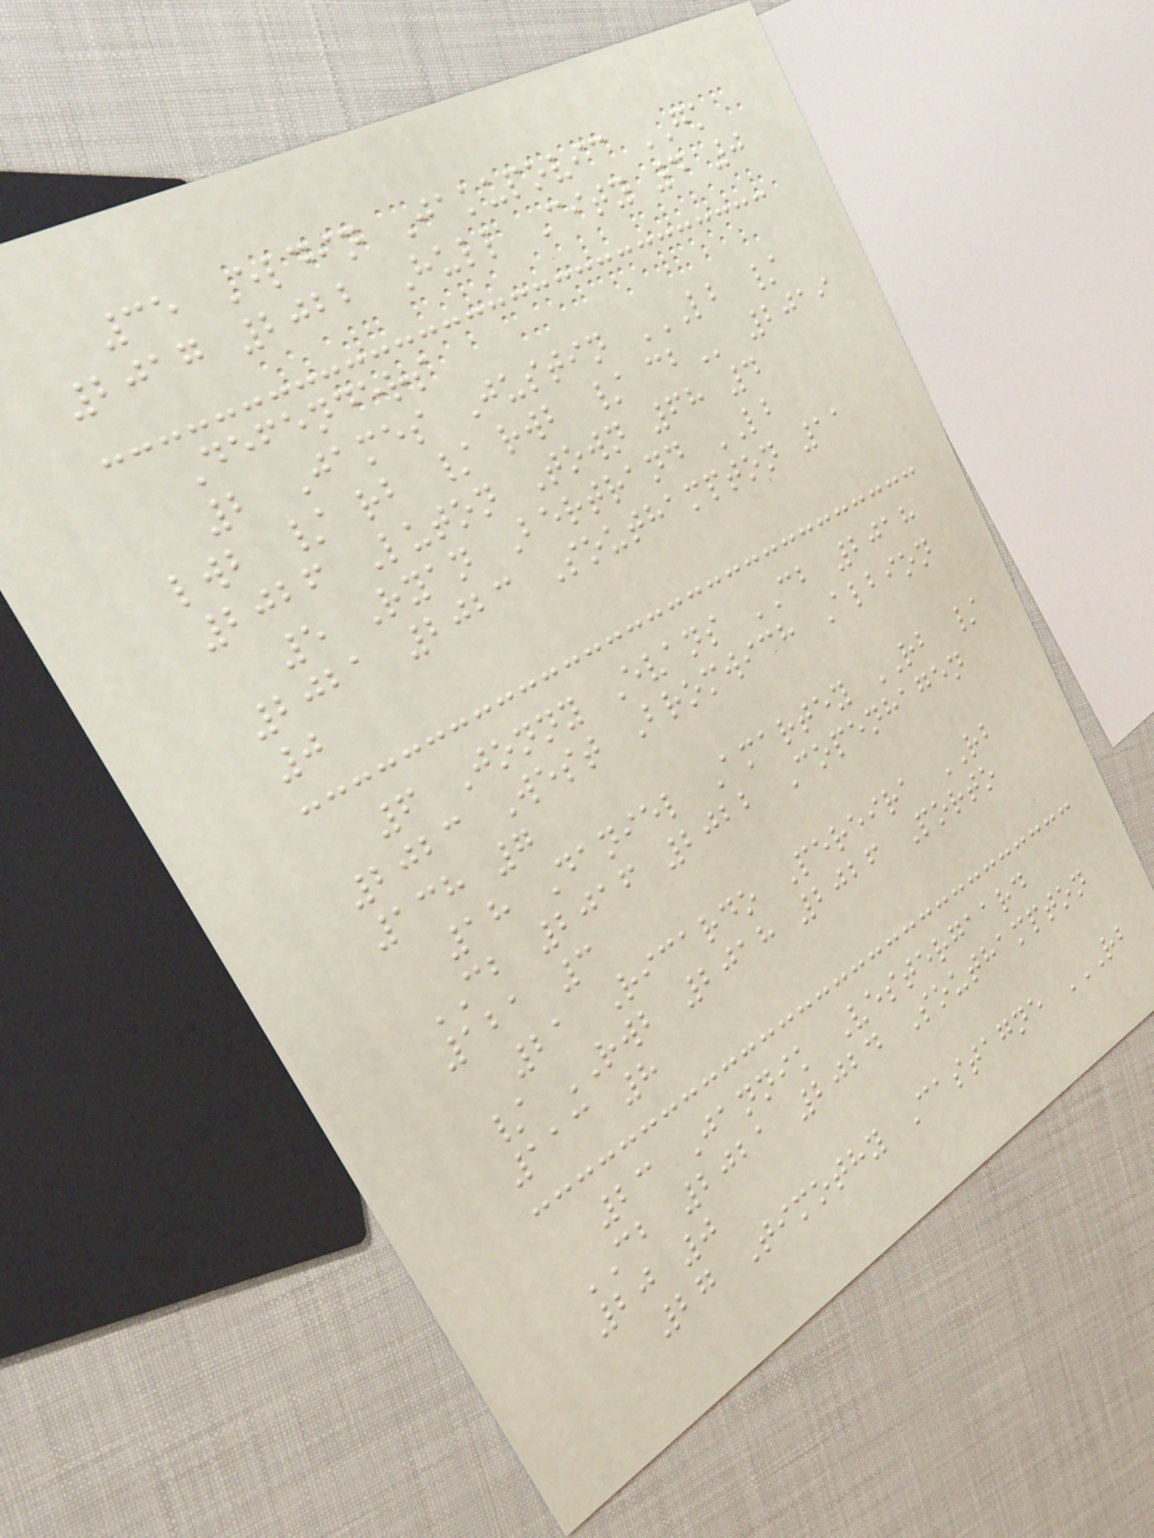35 Eldin Jakupovic GK
2017 2022 Hull City 4 0
Defenders
2 James Justin LB /
LWB / RB / RWB / CB 2019
2026 Luton Town 68 4
5 Ryan Bertrand LB
2021 2023 Southampton 11
0
6 Jonny Evans CB 2018
2023 West Bromwich Albion
138 7
18 Daniel Amartey RB /
CB 2016 2022 Copenhagen
121 3
21 Ricardo Pereira RB
/ RWB 2018 2026 Porto
113 8
23 Jannik Vestergaard
CB 2021 2024 Southampton
20 0
27 Timothy Castagne RB
